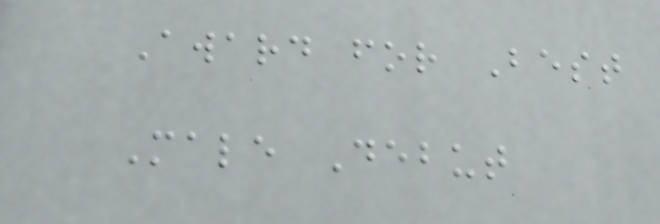Award for Best
Male Debut
